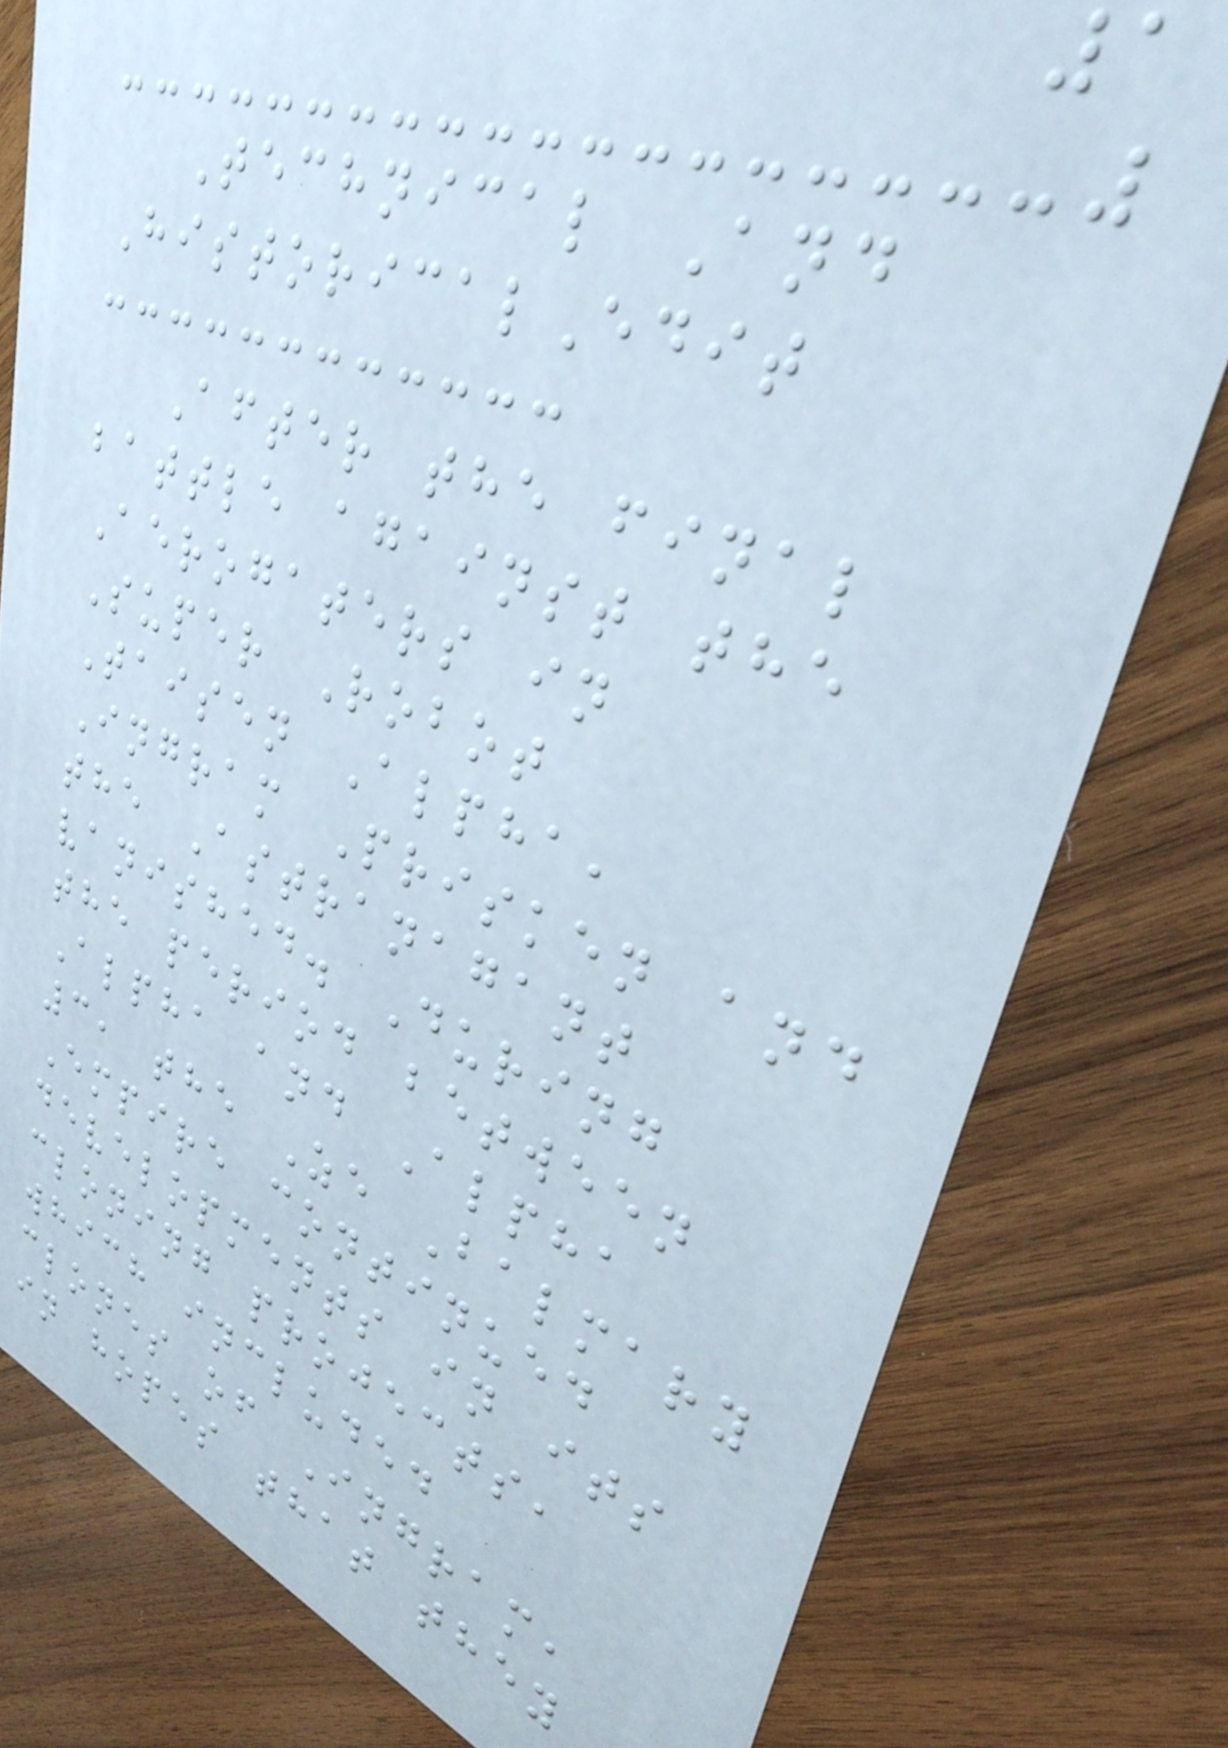1
Technical And
HistoricalEdit
After the final
battle against the
Aerogaters in
Super Robot
Taisen Alpha,
Ingram Prisken and
the Astranagant
vanished. During
the period between
Alpha and Alpha
3, the Ze Balmary
Empire continued
developments in its
cloning projects,
which included
clones of Ingram,
in hopes that they
